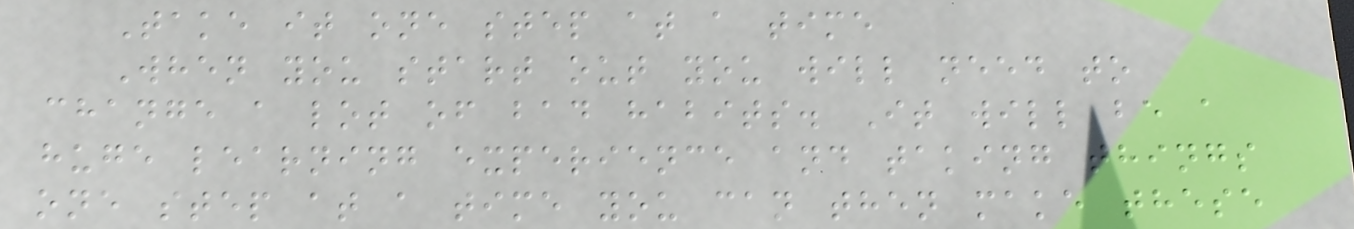Take it one step at a time
When you start out you will need to
change a lot of bad habits. It will be a
huge learning experience and taking things
one step at a time you can then make these
